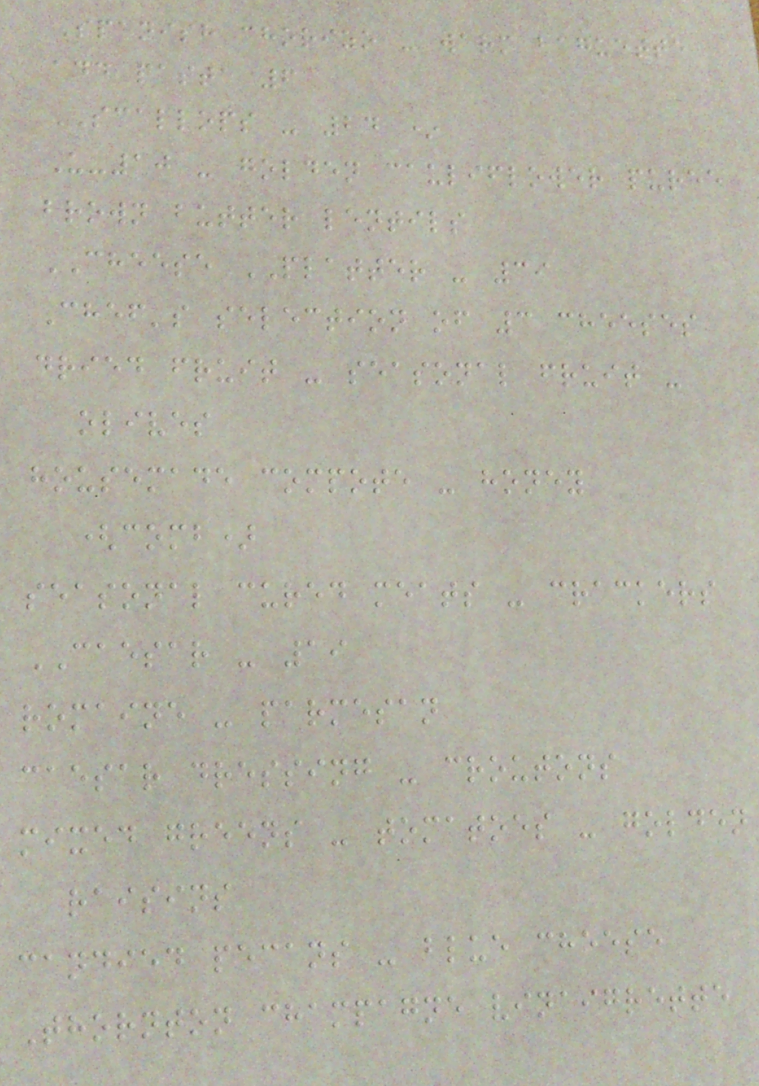Spanish chorizo - warm baguette
add pasta 6
SCALLOPS - 24 *
U-10 - golden cauliflower puree
brown butter lentils
CHEESE PLATTER - 39
Chef's selection of 3 cheeses
dried fruit - seasonal fruit -
olives
housemade compote - honey
(comb)
seasonal cured meats - crackers
CAESAR - 19
romaine - parmesan
caesar dressing - croutons
mixed greens - tomatoes - golden
raisins
candied pecans - blue cheese
Thornton champagne vinaigrette
